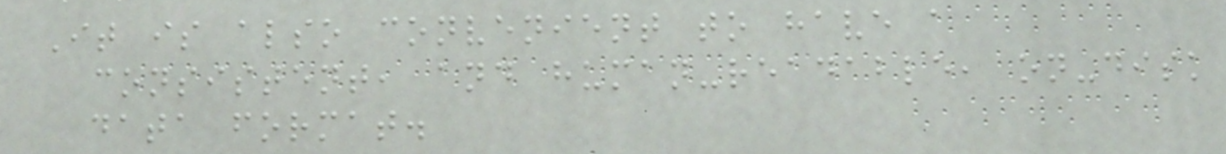It is also convenient to have a
consistent, and human-readable, on-disk
data format.
